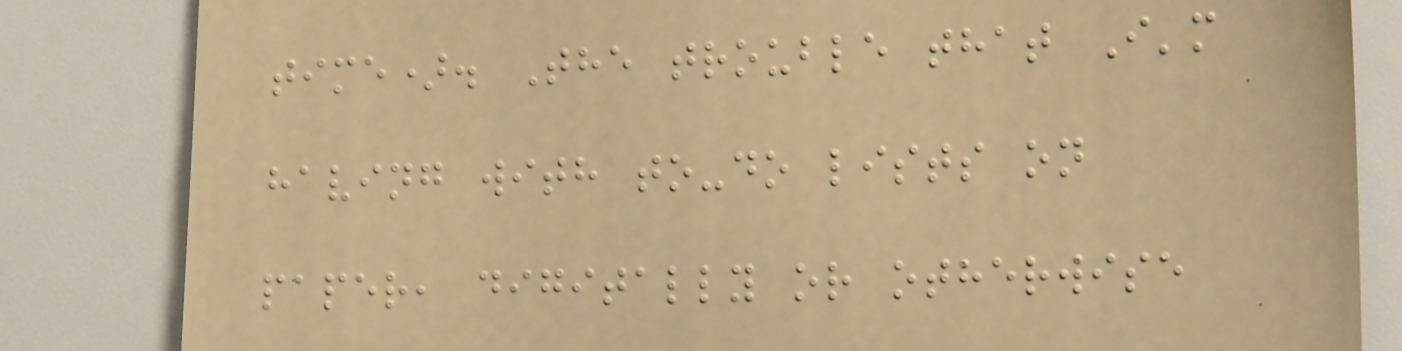time). The trouble that I'm
having with to-do lists on
paper, digitally or otherwise
